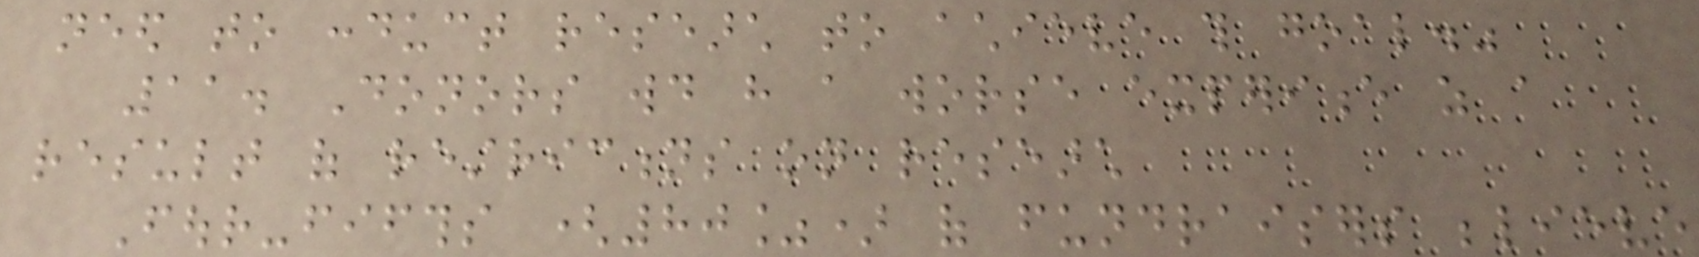need to conduct research to achieve this goal."
11. Donors would have a worse experience as a
result of restrictions on research
Four-fifths (80%) of fundraisers believe
